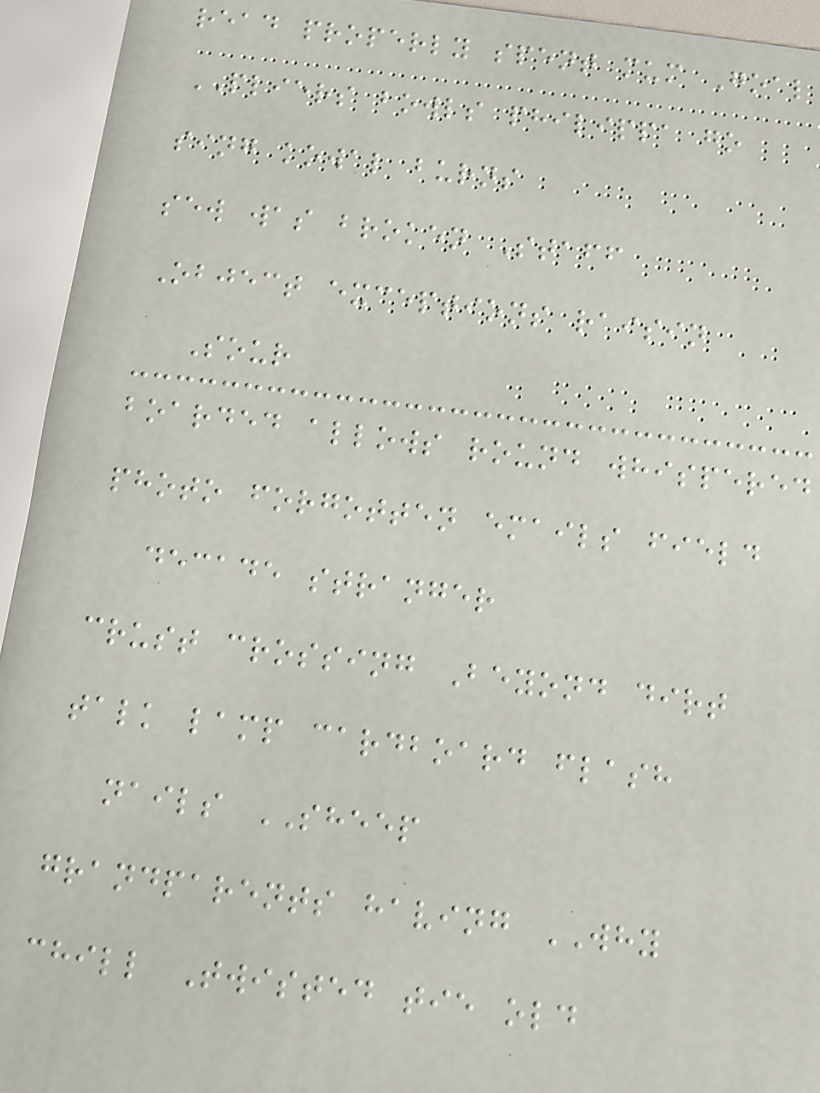read properly spent mum Goal
PLIERS bowls philippa go
sing kowal burns
sew was broken Staff
Object exceptions raisin
Sour
boarded allows round whispered
photo forgotten emails field
decade stranger
crust crossing Beyond dirt
talk lamp cardboard flash
nails SHEEP
grandparents having WHY
chill Twisted tie old
